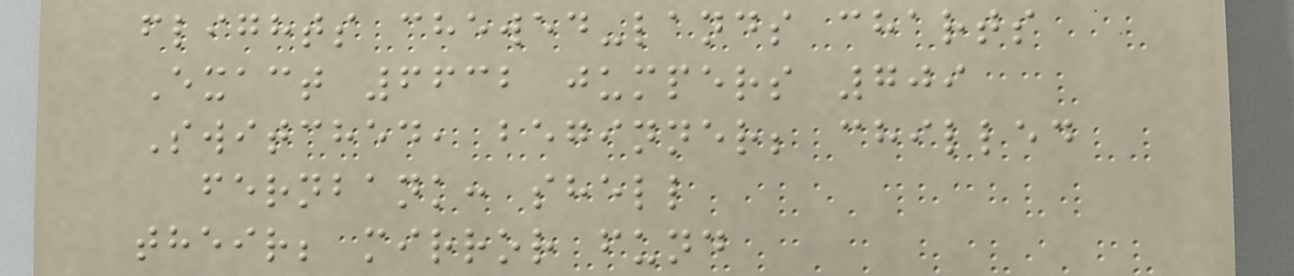flights chewed-lands charts
Exact 6632 jumpers 709
Switched, beginner; chilled
fernbank: shell
their; mirror fund
